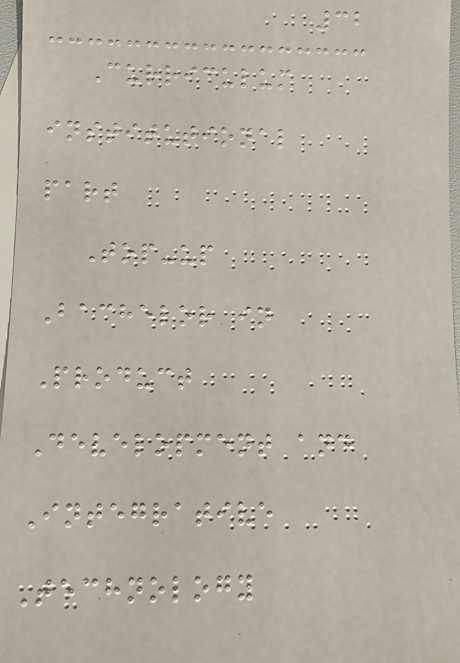32
Curriculum
institutional
part
Top-up
Bachelor in
Product
Development and
Integrative
Technology
